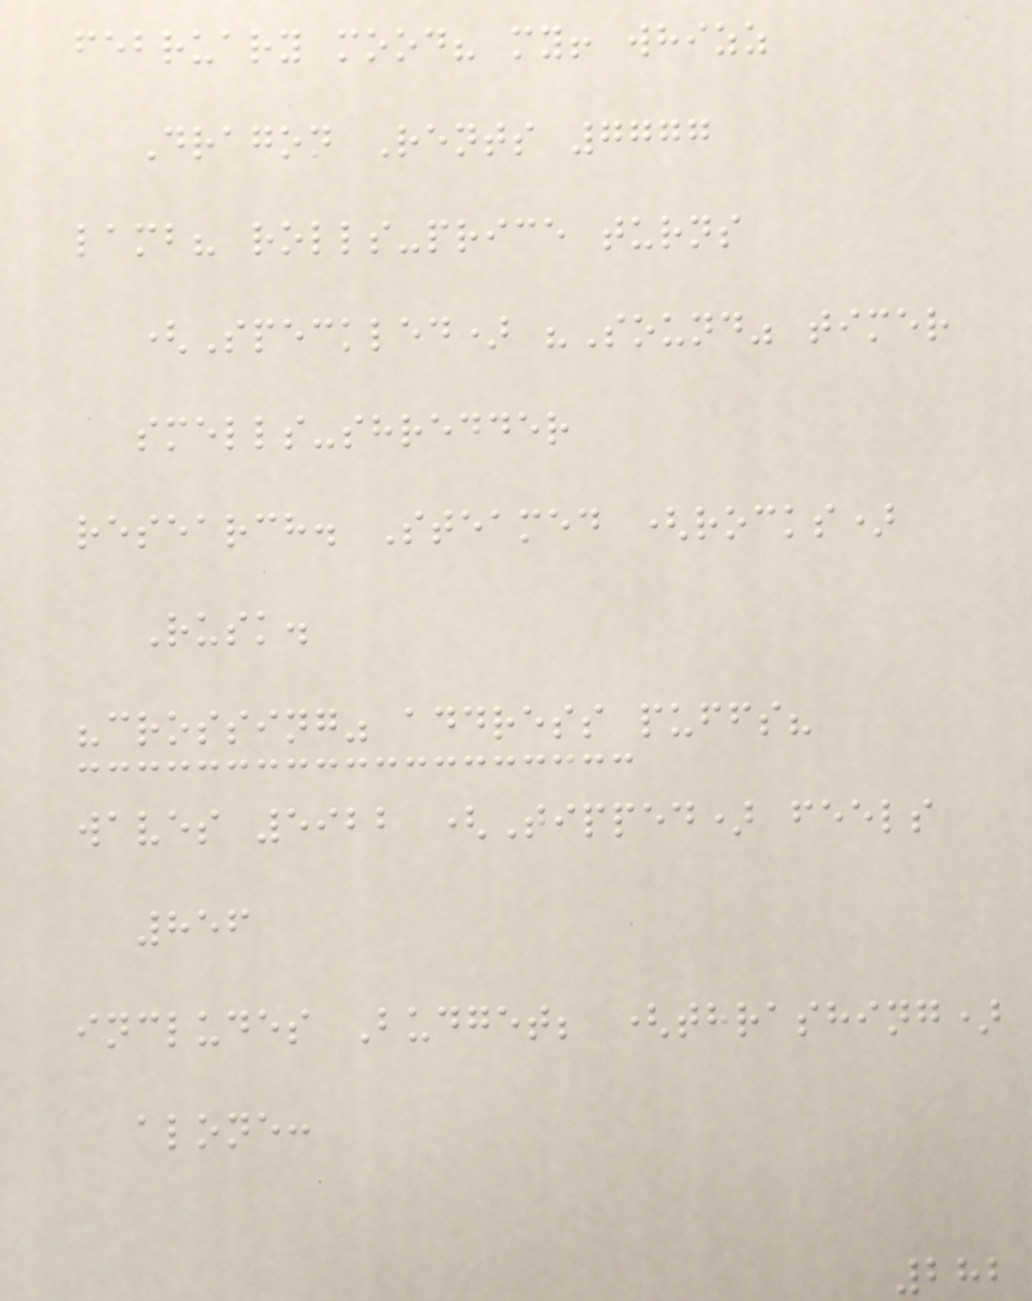february mood? my! whizz
Dragon Rents 7777
lamb? rolls-price turns
(Speckled) "Sound" timer
smells-shredder
research. Steamed (rocks)
Rusk.
"crossing" address puffs?
waves 5922 (Tipped) feels
856
includes Budget; (thrashing)
alone:
282
